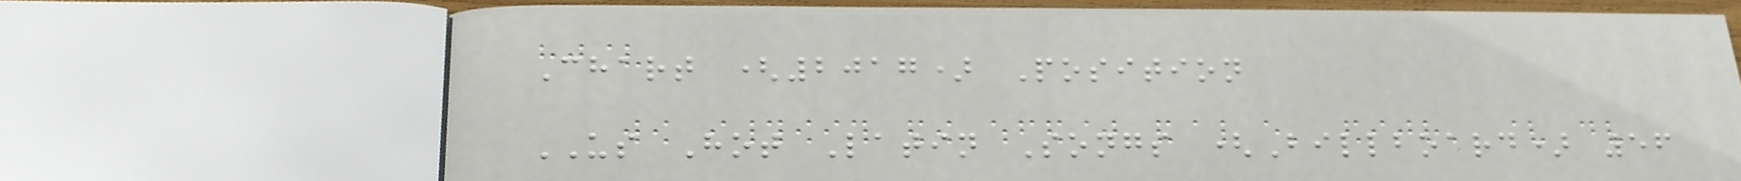Chart (2017) Position
US Hot Latin Songs (Billboard) 56
